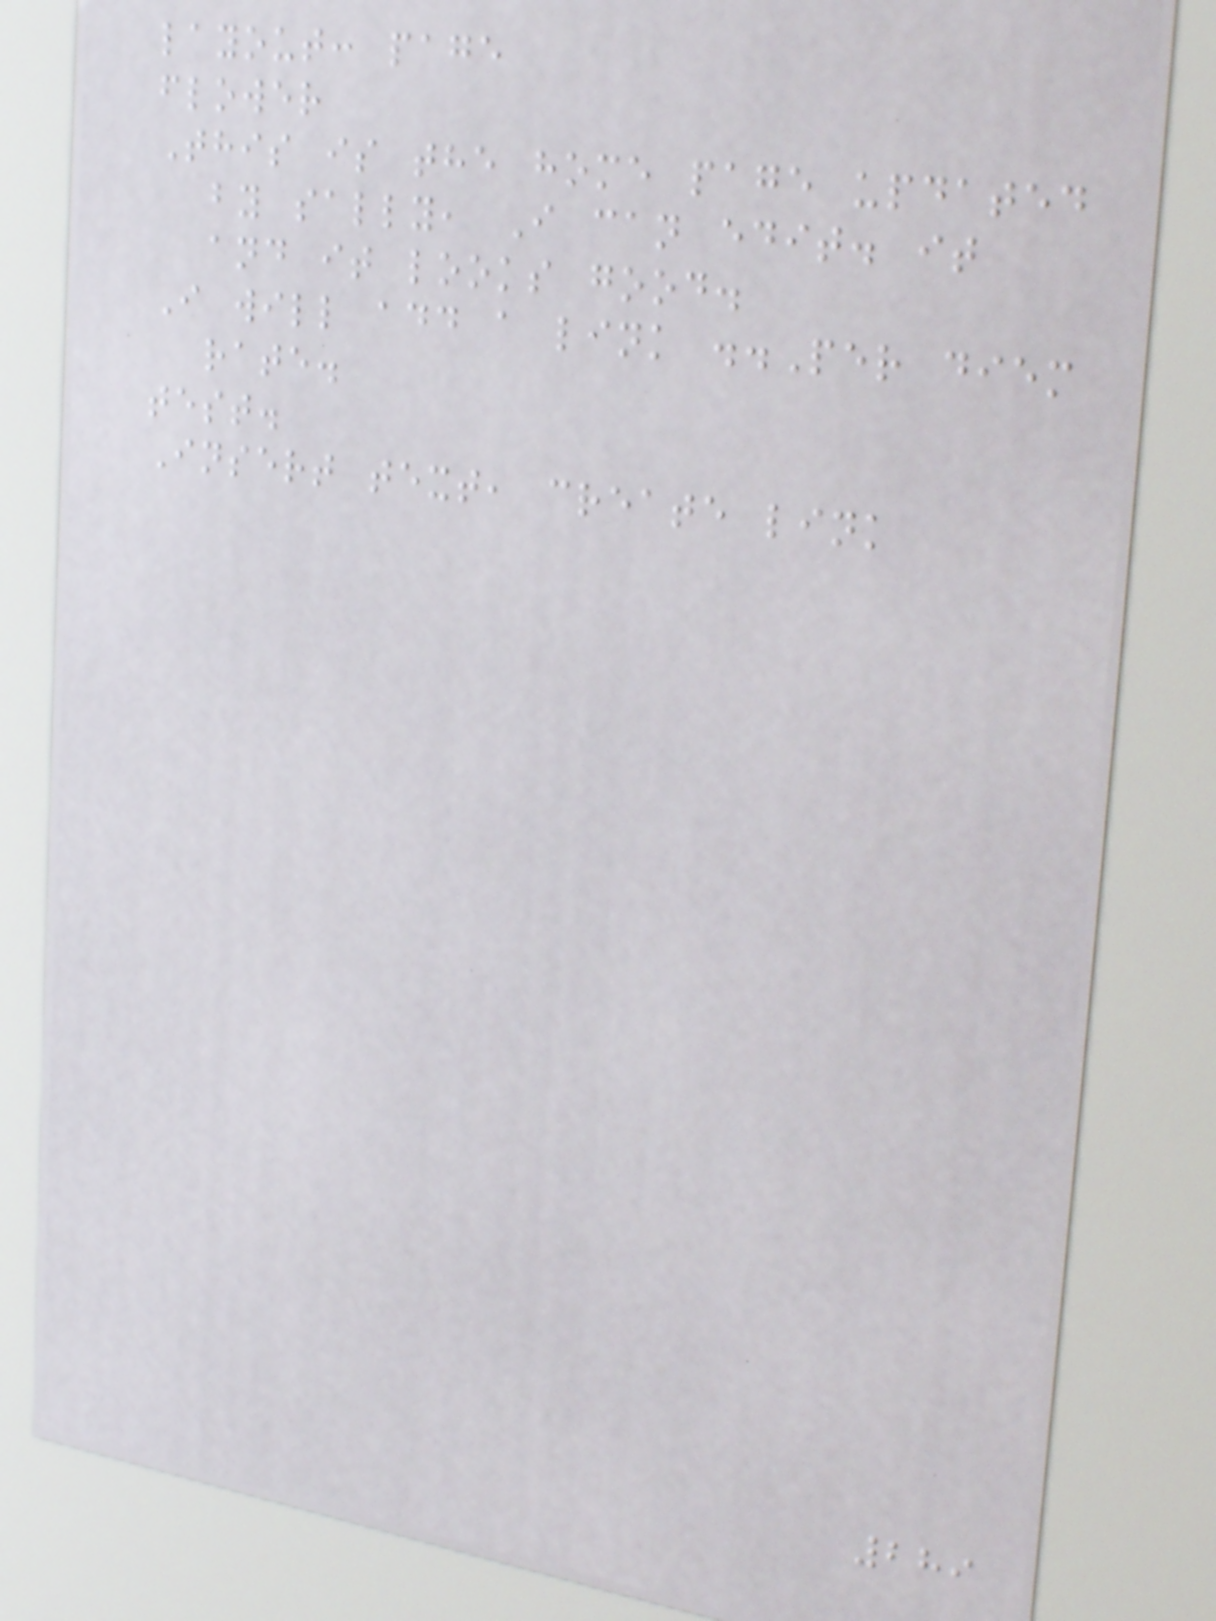layout: page
flower
This is the home page updated
by sally, I can edit. it
and it looks good.
I will add a link ..Per diem
rate.
test.
Insert text, create link
289
